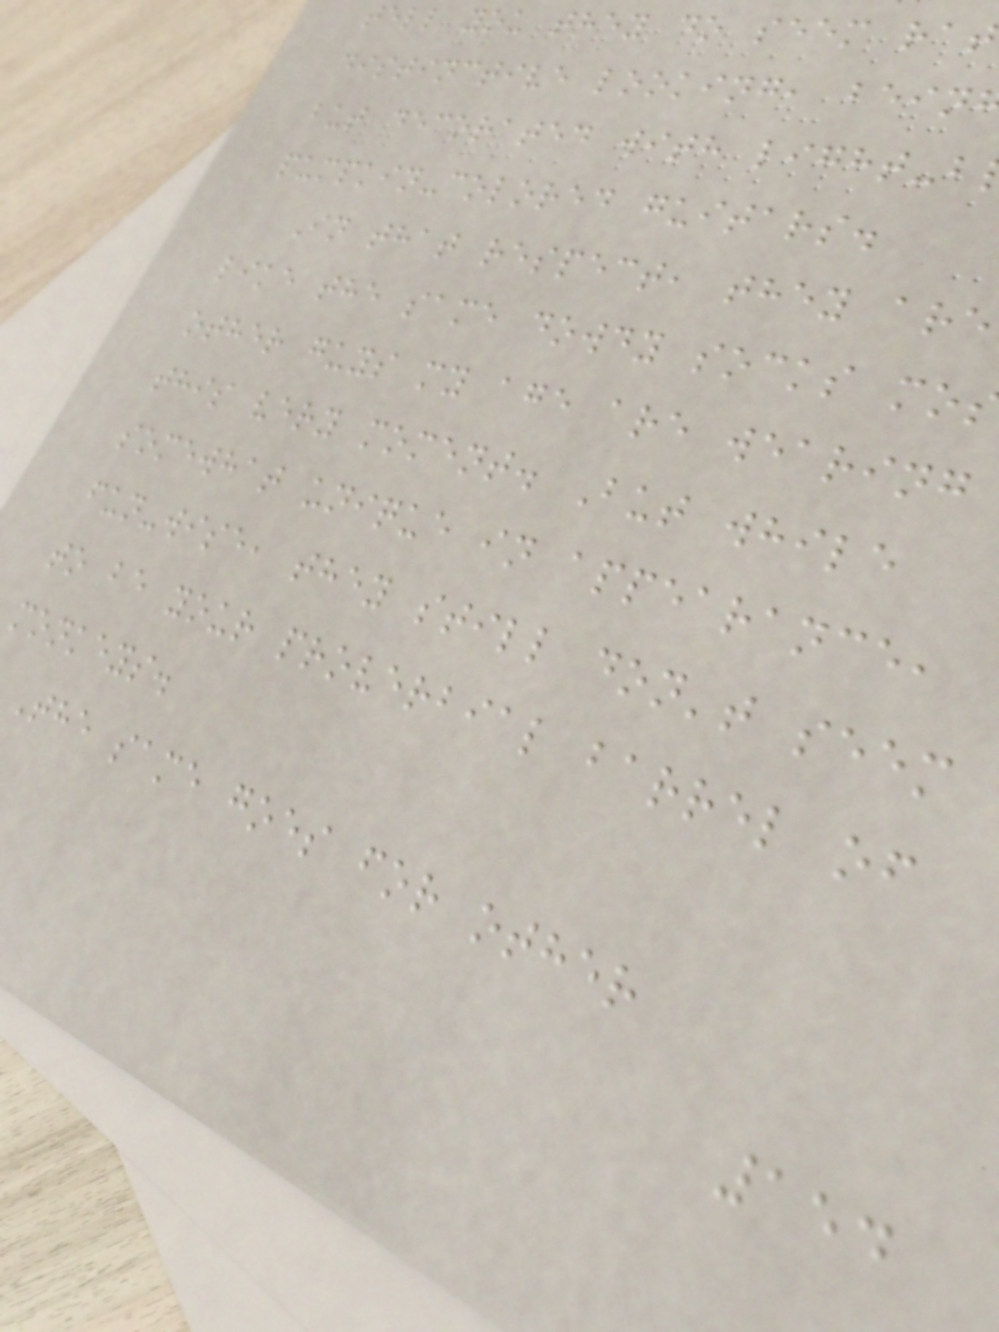tell you they do seem ra
distinctive looking, bein
but decorated with light-b
pumpkin-colored guitars.
In that respect, they are
like the same dowdy socks mo
other guys my age are wearing
this very moment. But while
somewhat unique in appearance,
fun-wise, they still don't seem
to be your proverbial barrel of
monkeys.
The same goes for other
154
